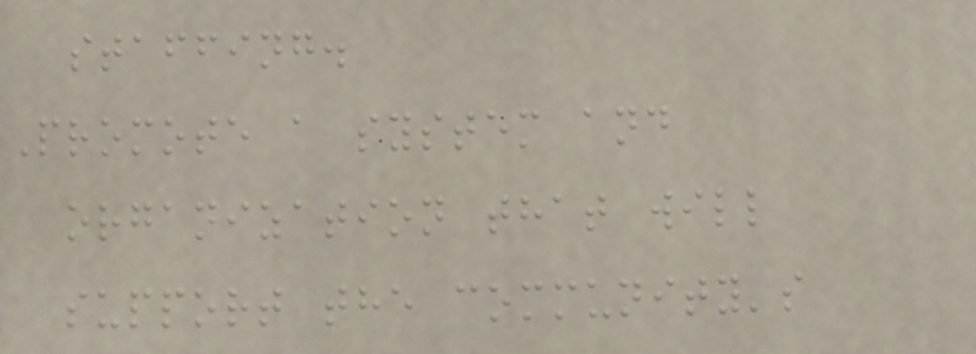staffing.
Promote a system and
organization that will
support the community's
